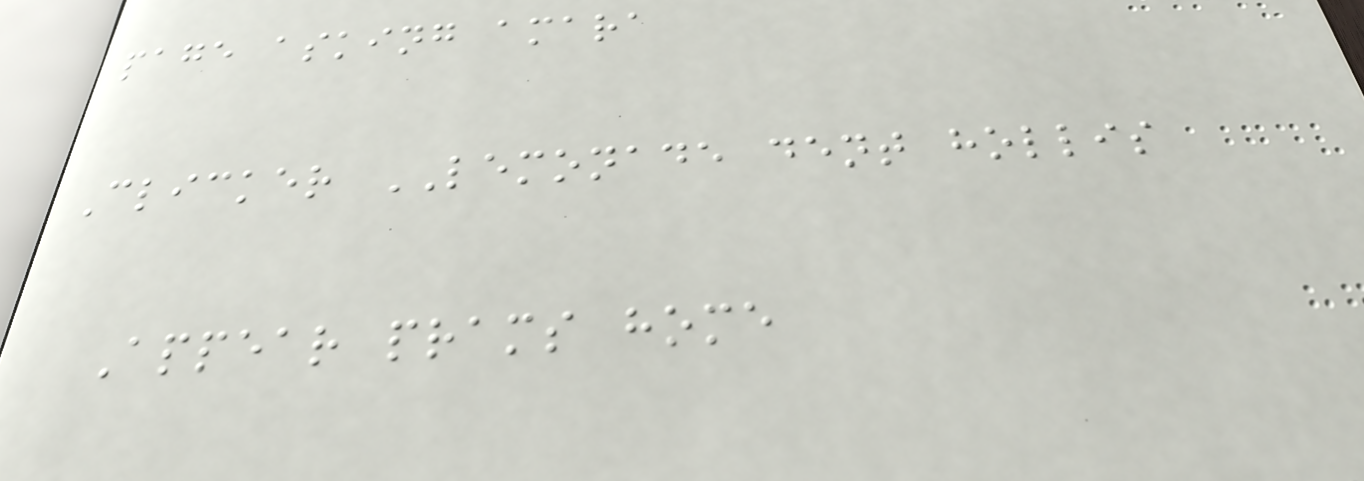page asking amara
Clicker LEMONADE dent hollis
Appear prams home
